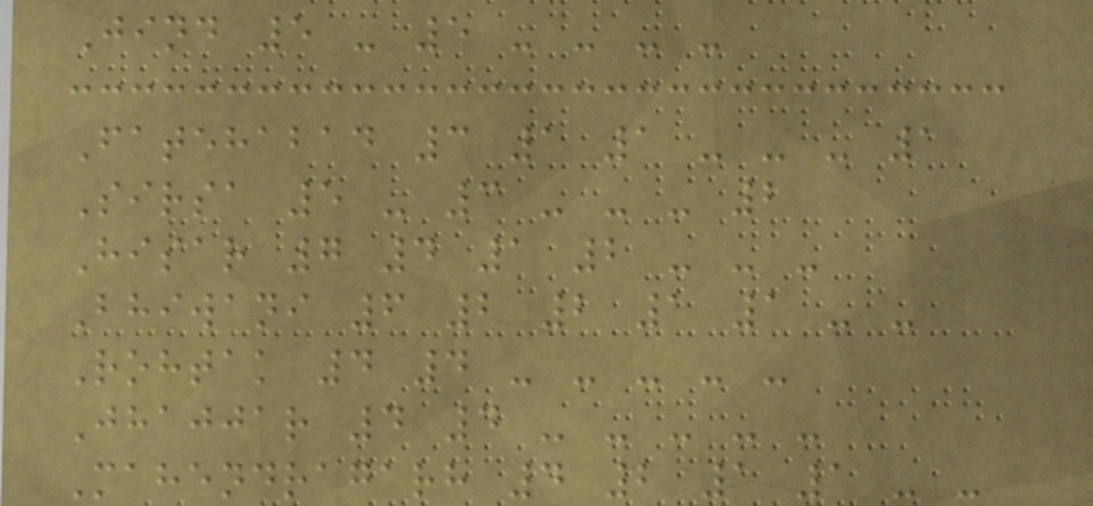Jind 5 - 5 - - - -
Fatehabad 3 1 1 - - - 1
Sirsa 5 - 3 - - - 2
Hisar 7 4 1 2 - - -
Bhiwani 6 2 2 1 1 - -
Rohtak 4 4 - - - - -
Jhajjar 4 4 - - - - -
Mahendragarh 4 2 1 1 - -
